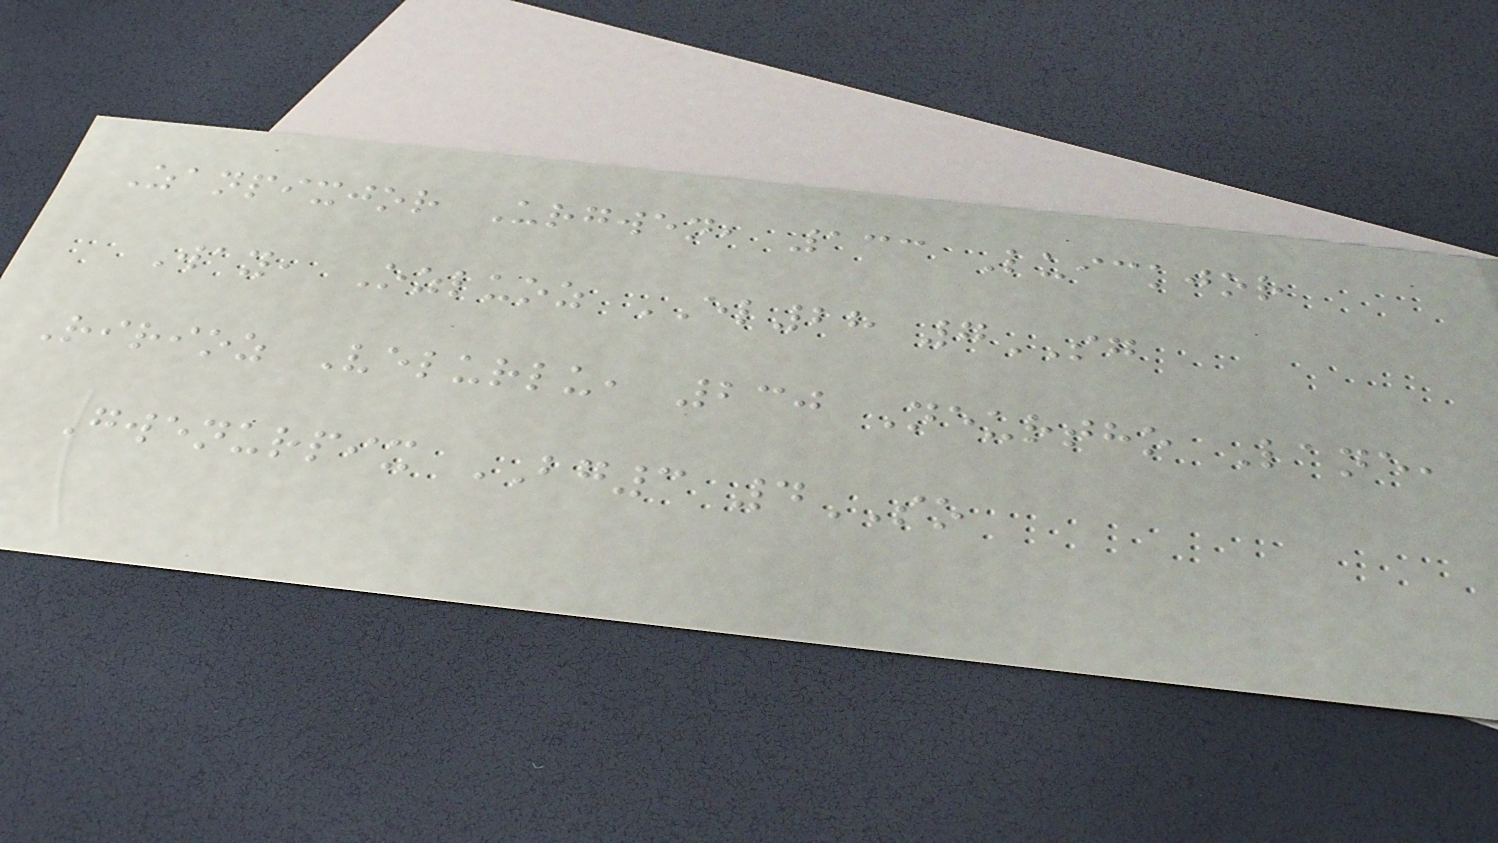Zanpixjor Urgwen, 133 Luickjor
Way, Ozluoz EL28 7SG
Ririoz Velurlu, 230 Neurtho Lane,
Gwenurpix BG3 4SO
